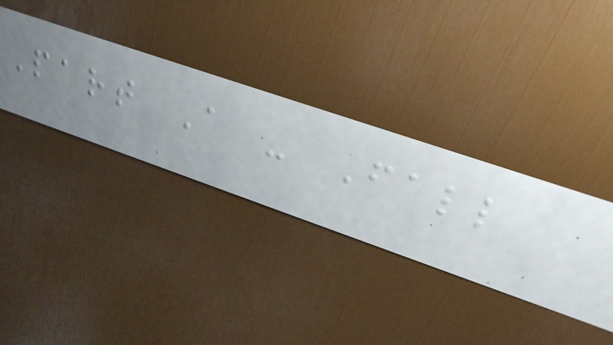Part A - Fall
